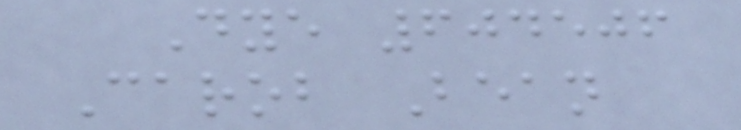Dye 604506
Carob Bean
